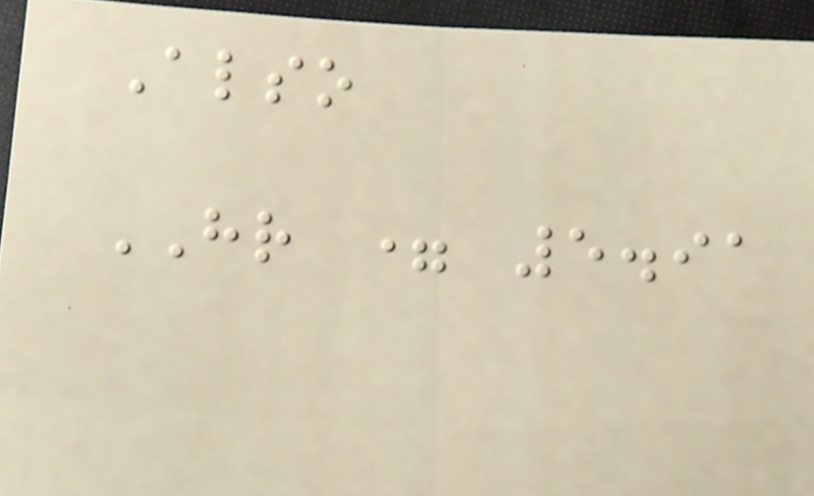Also
HR = 5.91
